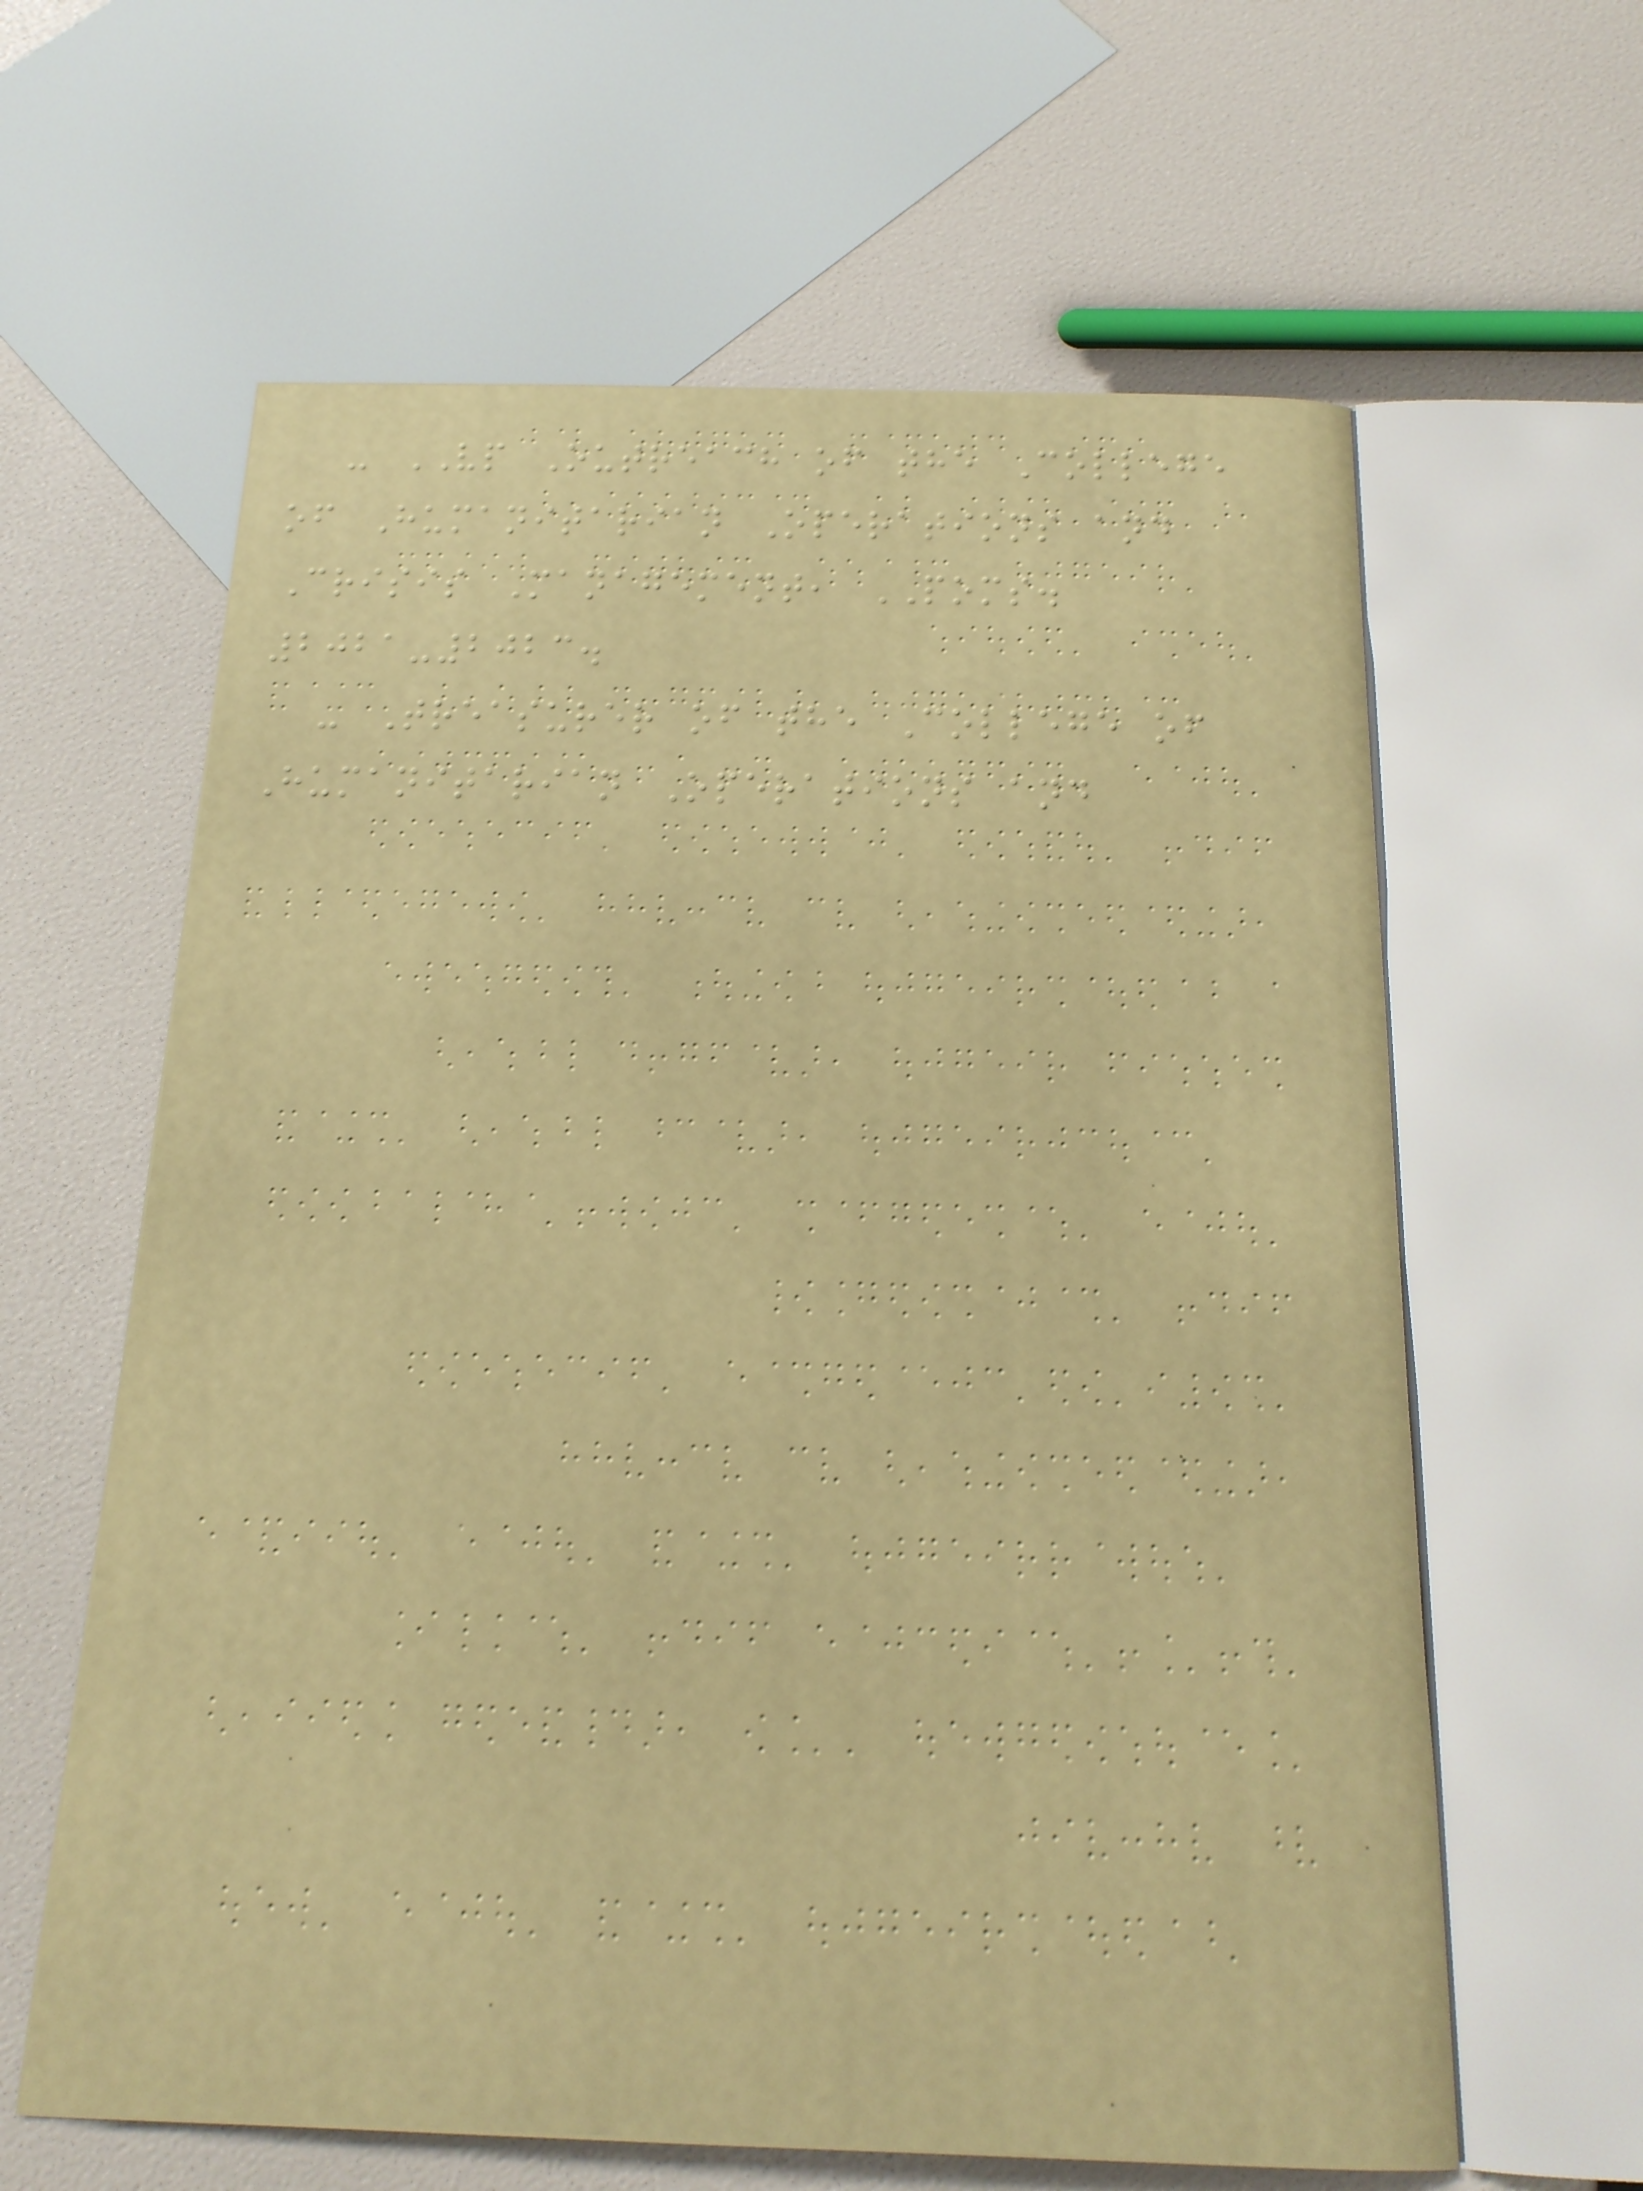- VP Outreach of the College
of Humanitarian Operations and
Crisis Management, POMS.
2021-2023.
- Treasurer of the College of
Humanitarian Operations and
